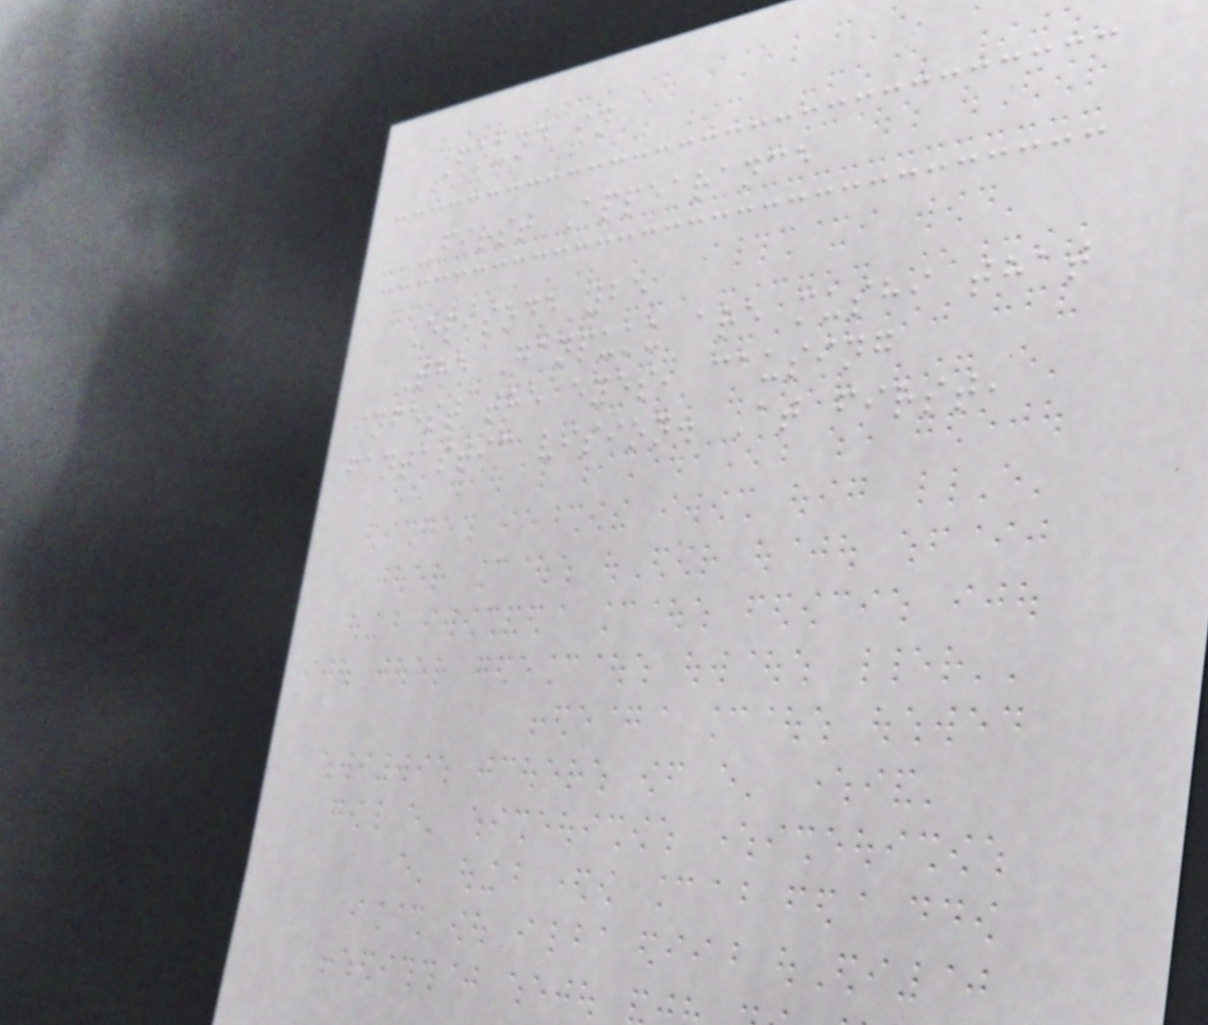Found in
First Appearance
Episode 25
The Ganpuku are mushi that
infest the eyes, causing
fantastic vision. At first,
